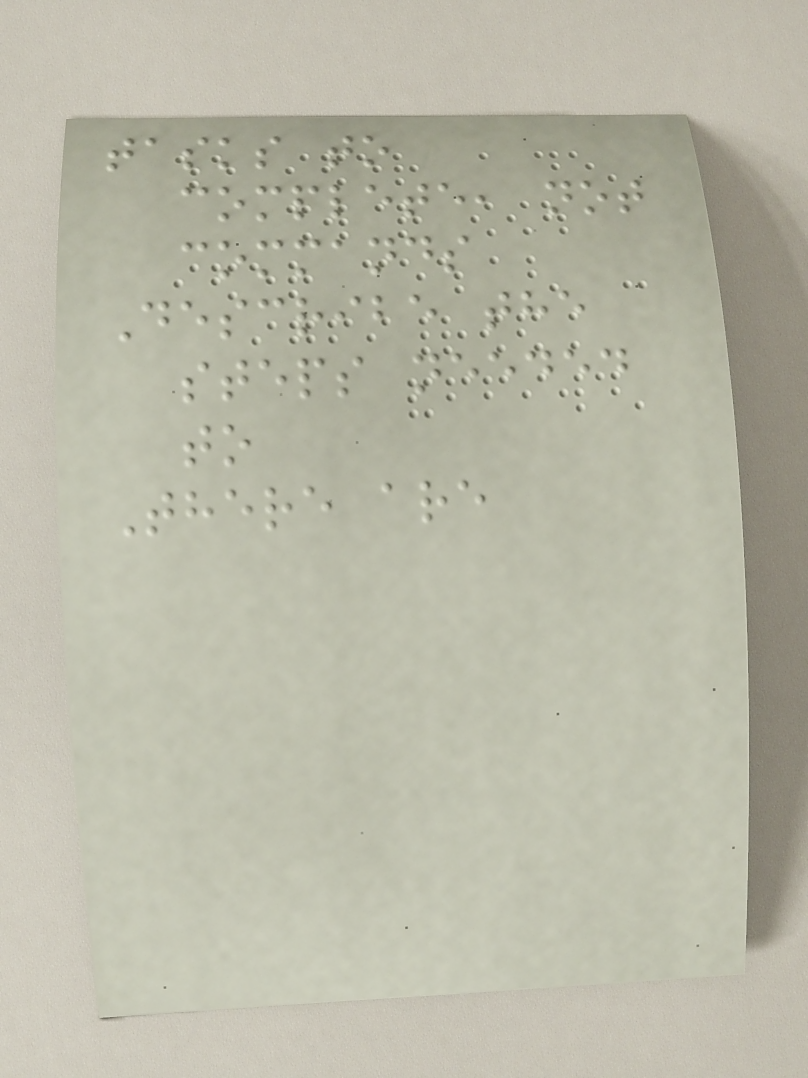tasks to
complete, not
commands
Describe the
steps needed
to
There are
